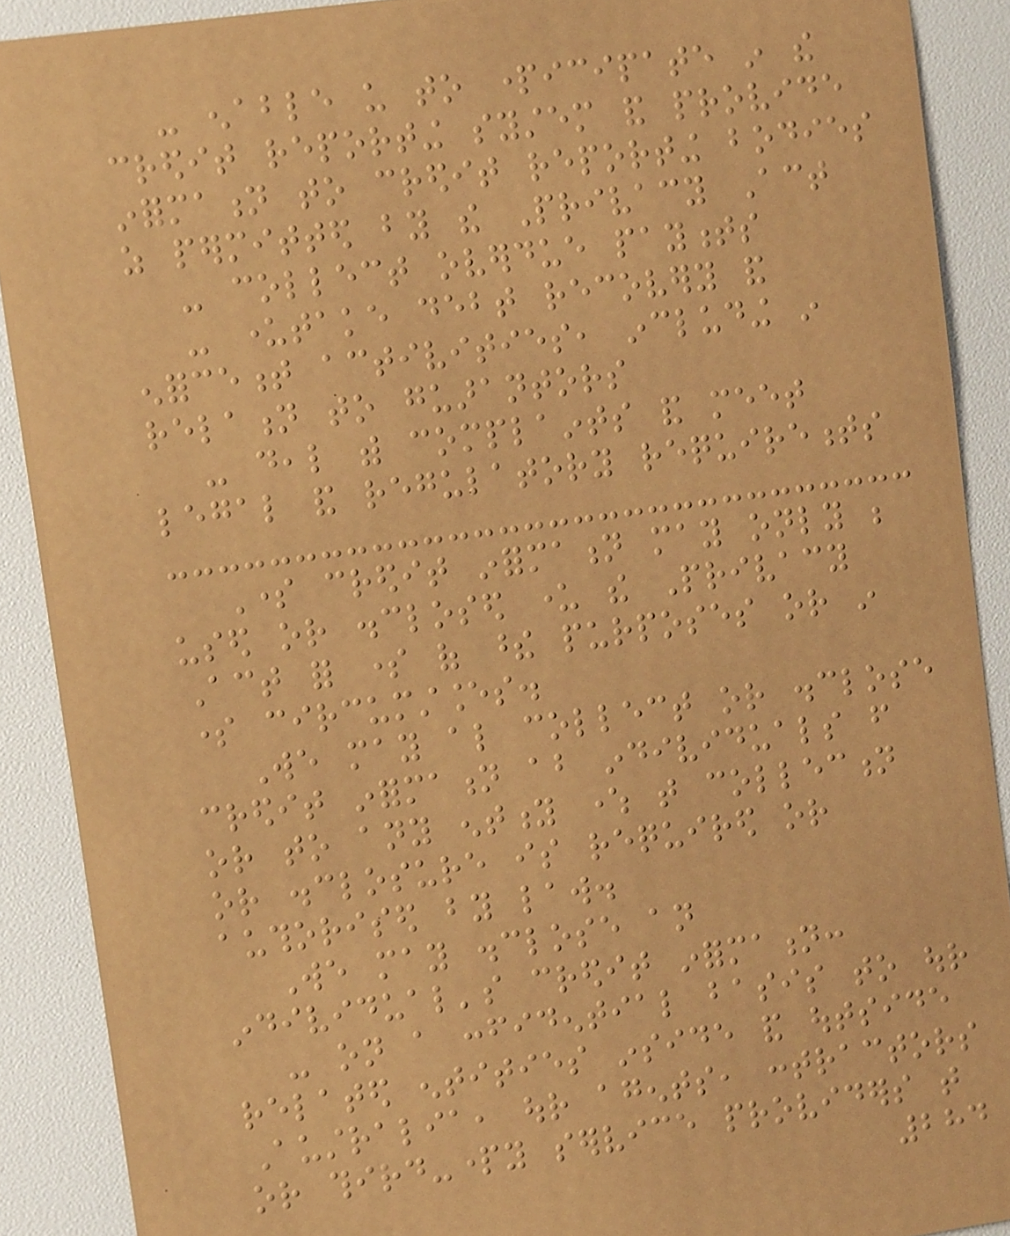- enable us to participate in the
credit reporting system and provide
information to credit reporting bodies
as permitted by the Privacy Act
- collect overdue payments
- undertake debt recovery and
enforcement activities, including in
relation to guarantors
- deal with complaints and meet
legal and regulatory requirements
Some credit information may only be
used or disclosed under the Privacy
Act for some of these purposes or in
some circumstances.
We may also collect or disclose
credit information about individuals from
or to any entity where that collection
or disclosure is required or
authorised by law.
We may disclose an
individual's credit information:
- on a confidential basis to our
related entities inside and outside
Australia, our agents, contractors
or third-party service providers that
284
